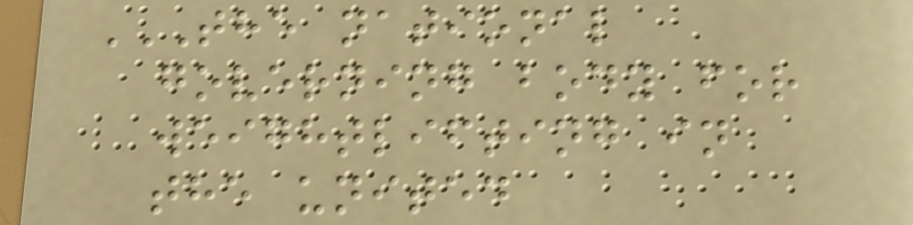THE NATIONAL
GOVERNING BODY FOR
WEIGHTLIFTING IN
THE UNITED
